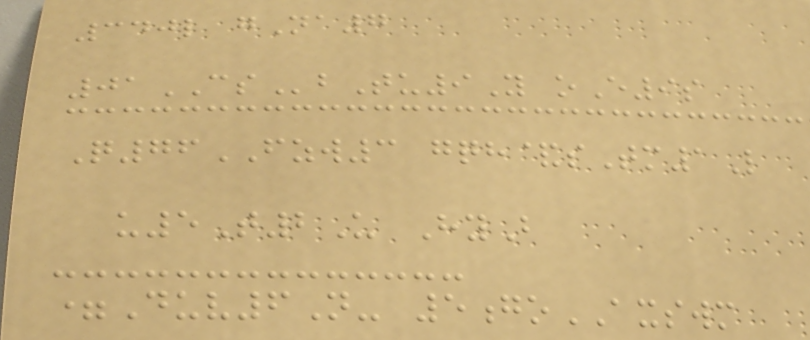340l gNa7
01CSbTu9Y oE9s
Q76FZW3 gqh&sTm1L
u5T2U HyB
=Duv6N- 5goAXSWM
